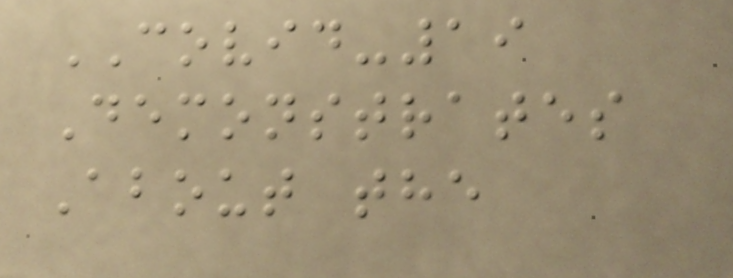COVID-19
Demonstrates
About the
